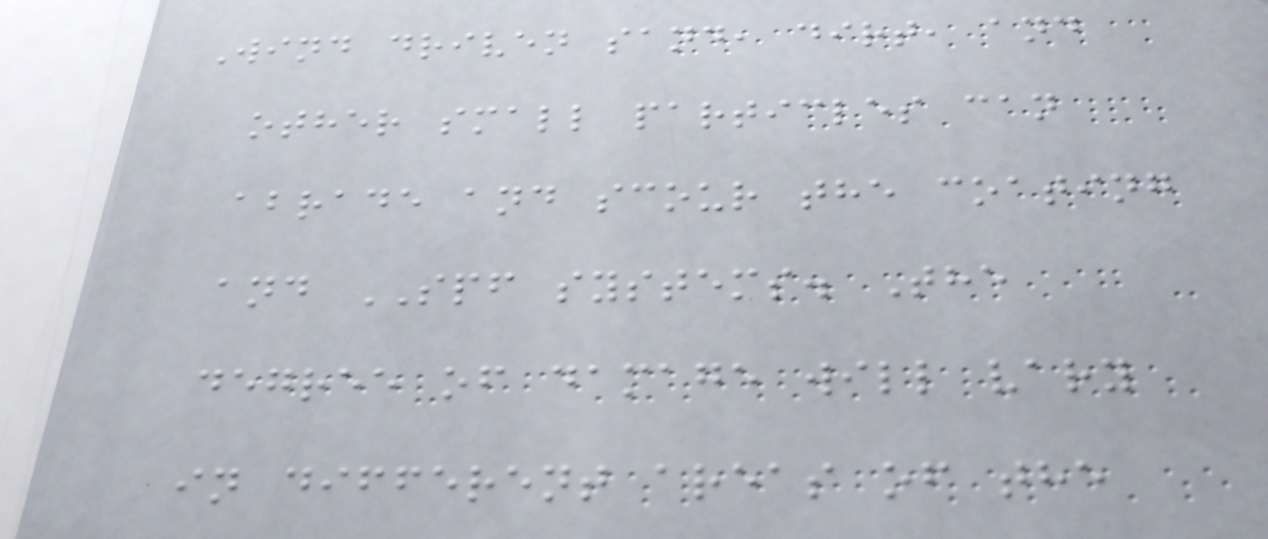Wind driven sand, dirt, and
other small particles can
abrade and scour the coating
and SPF systems. The
degree of damage will vary
in different areas of the
